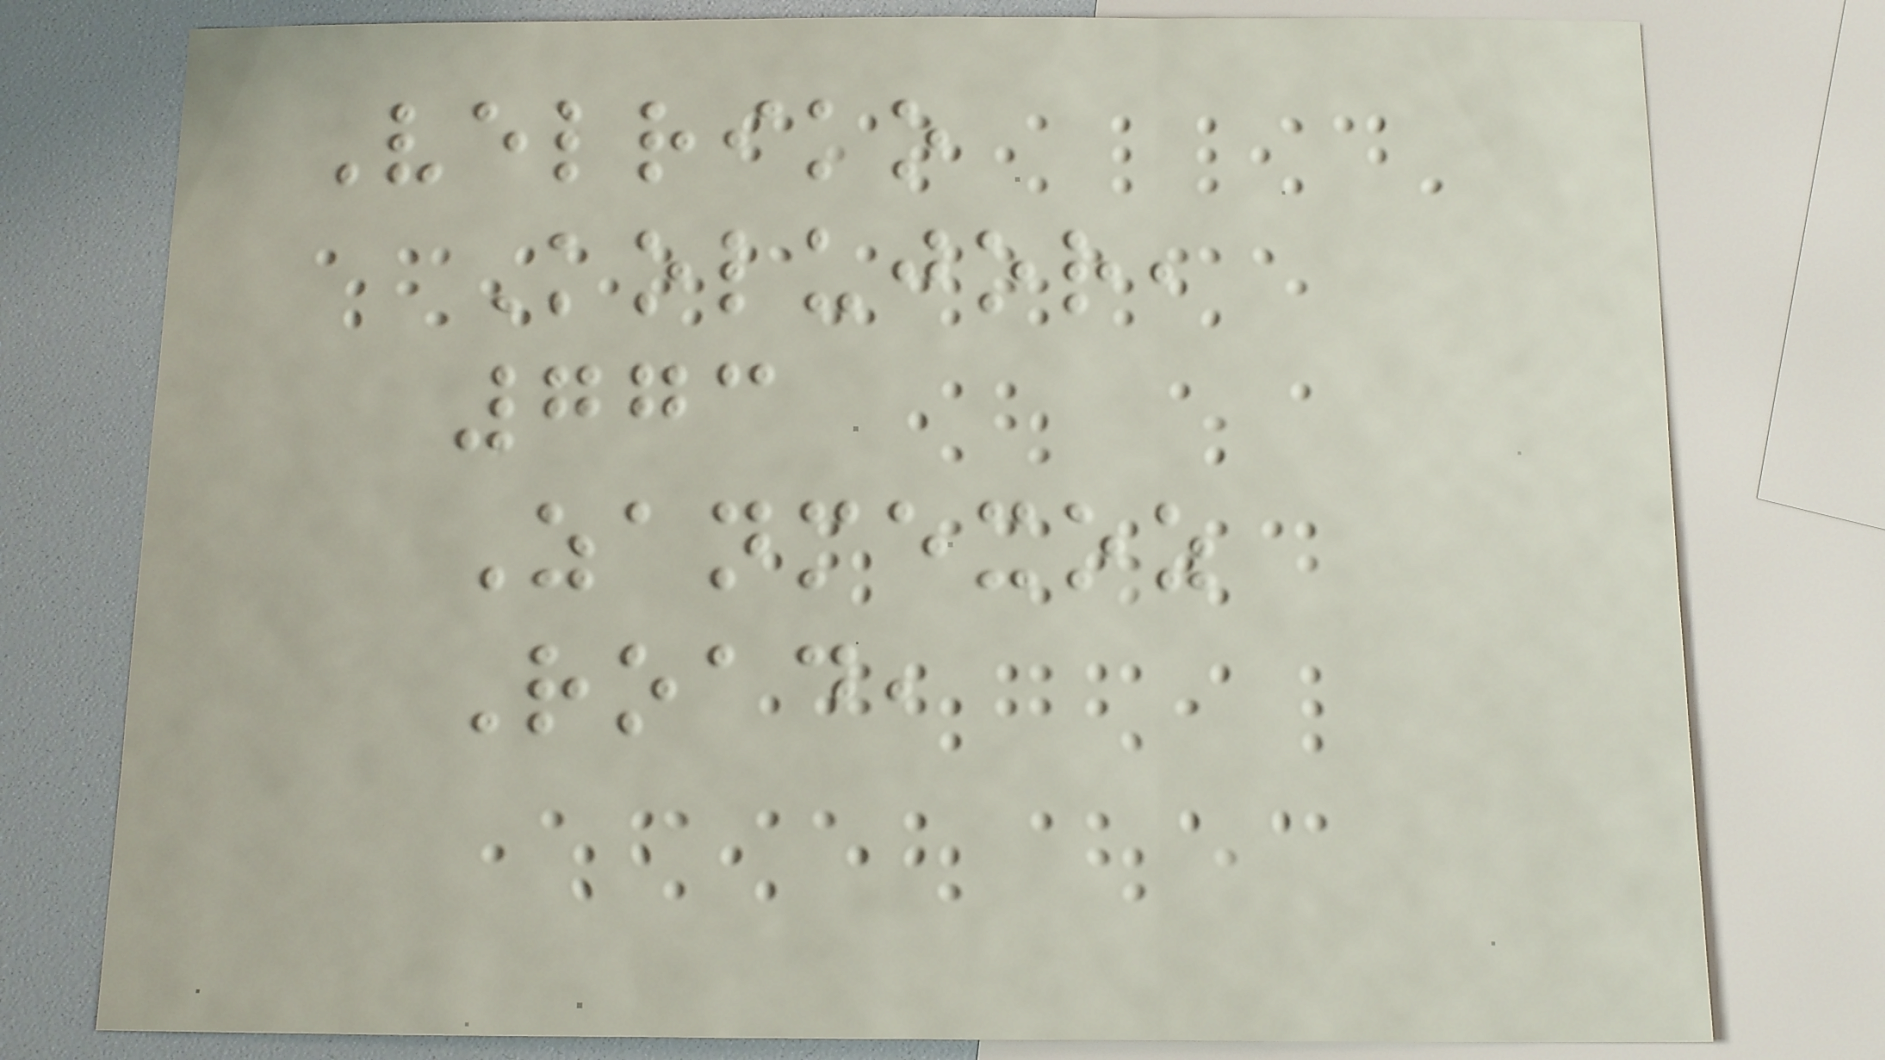Velriko
Kolujor,
773
Zanmexoz
Road,
